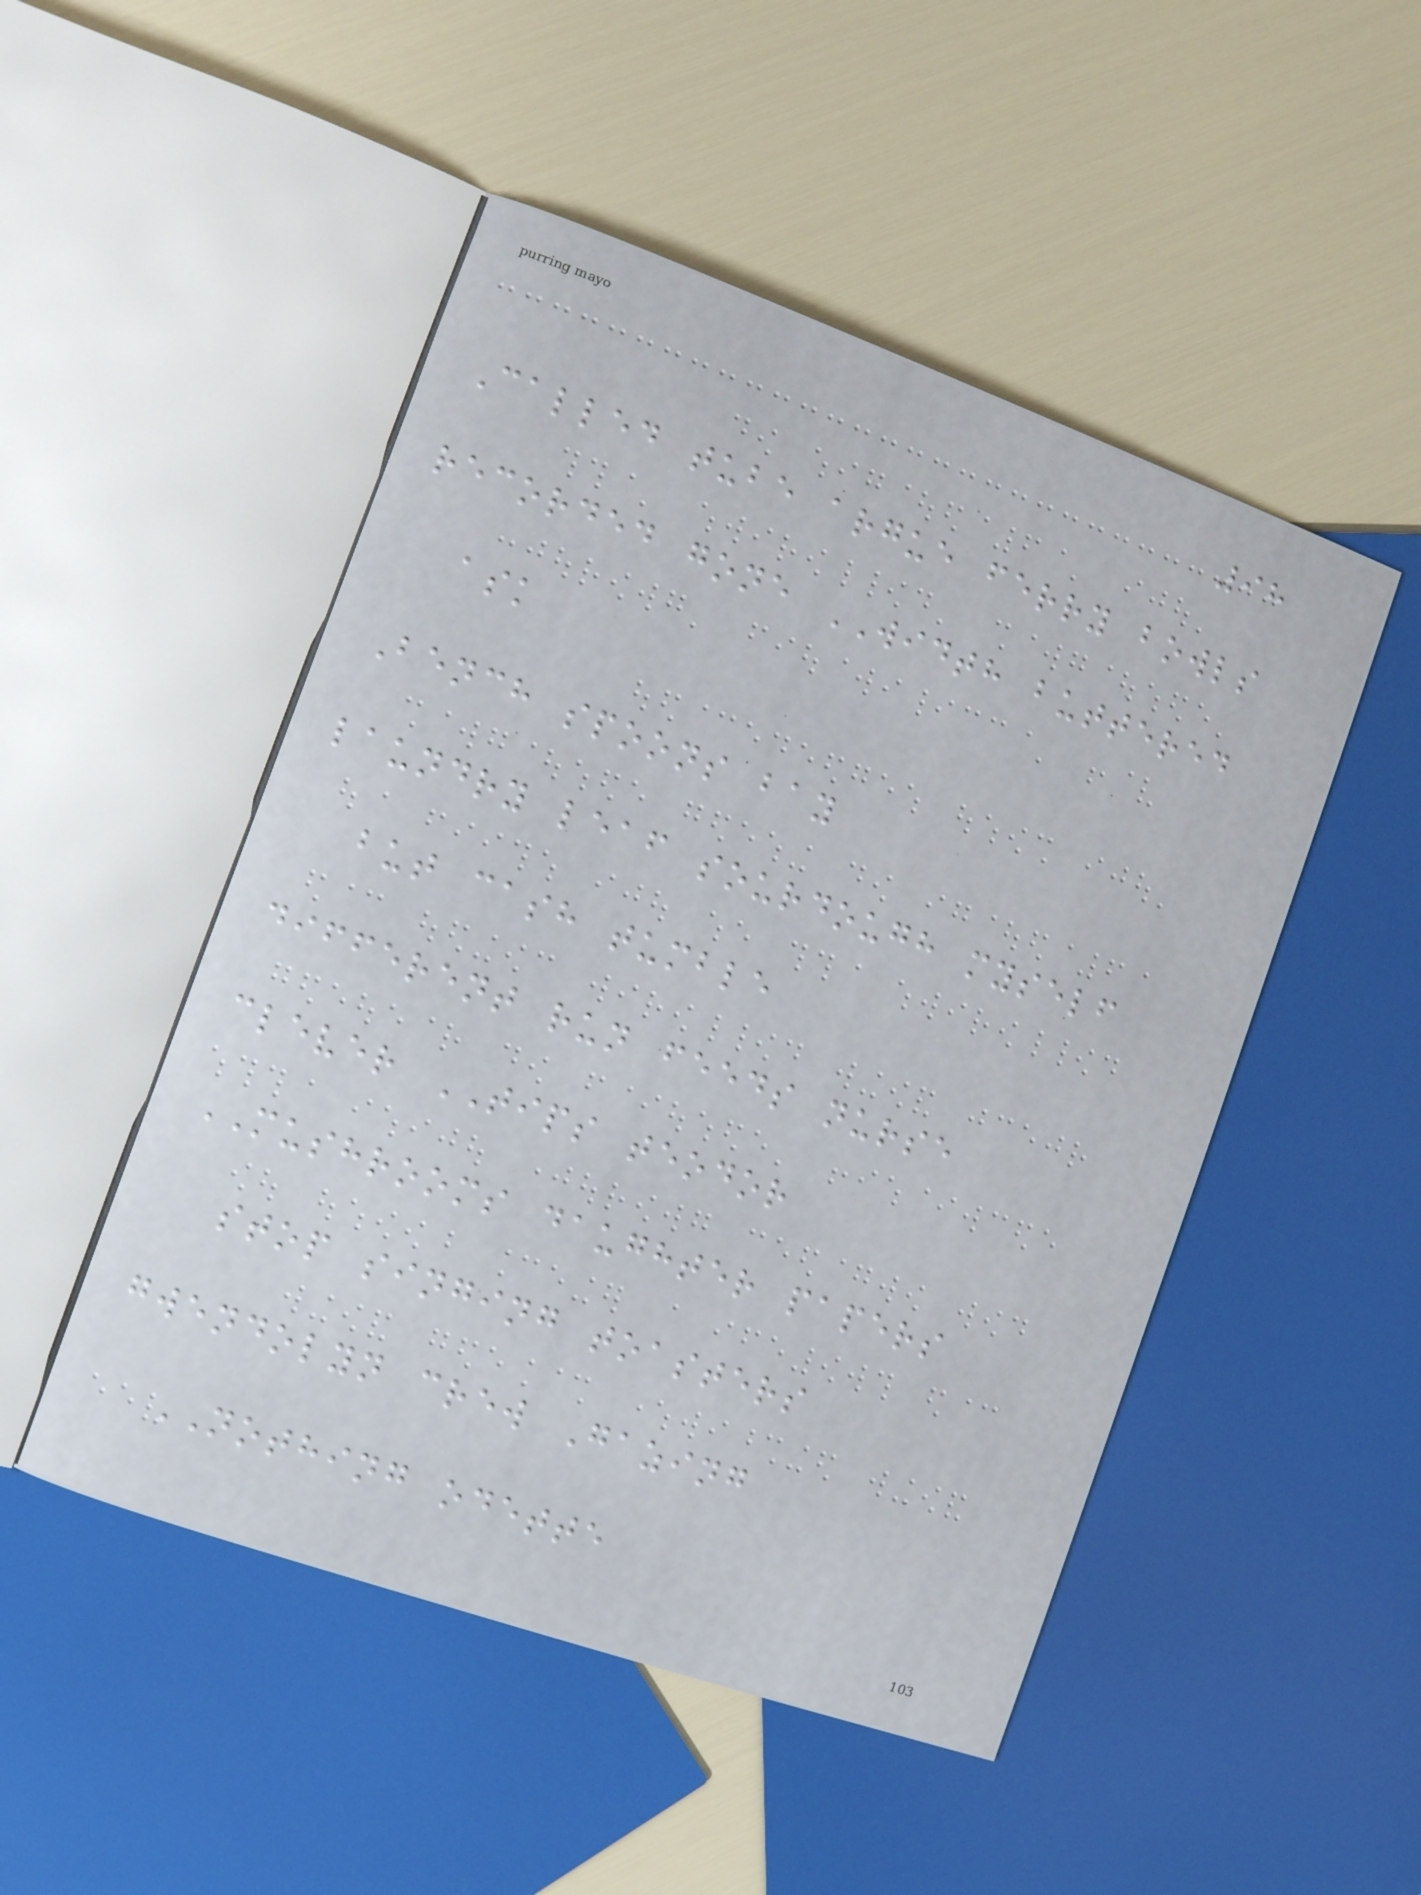98
Called tube argue ferry bowls
recorded gone WIDTH buttered
ask
Bench spoons bay
laundry leaf sourdough myself
but cash tumble
different run feeds nurse
clever TIPS teodor
MUSHROOMS daughter papers
stop singing toasters
gwendolyn crew Gazing
NOTHING odette
